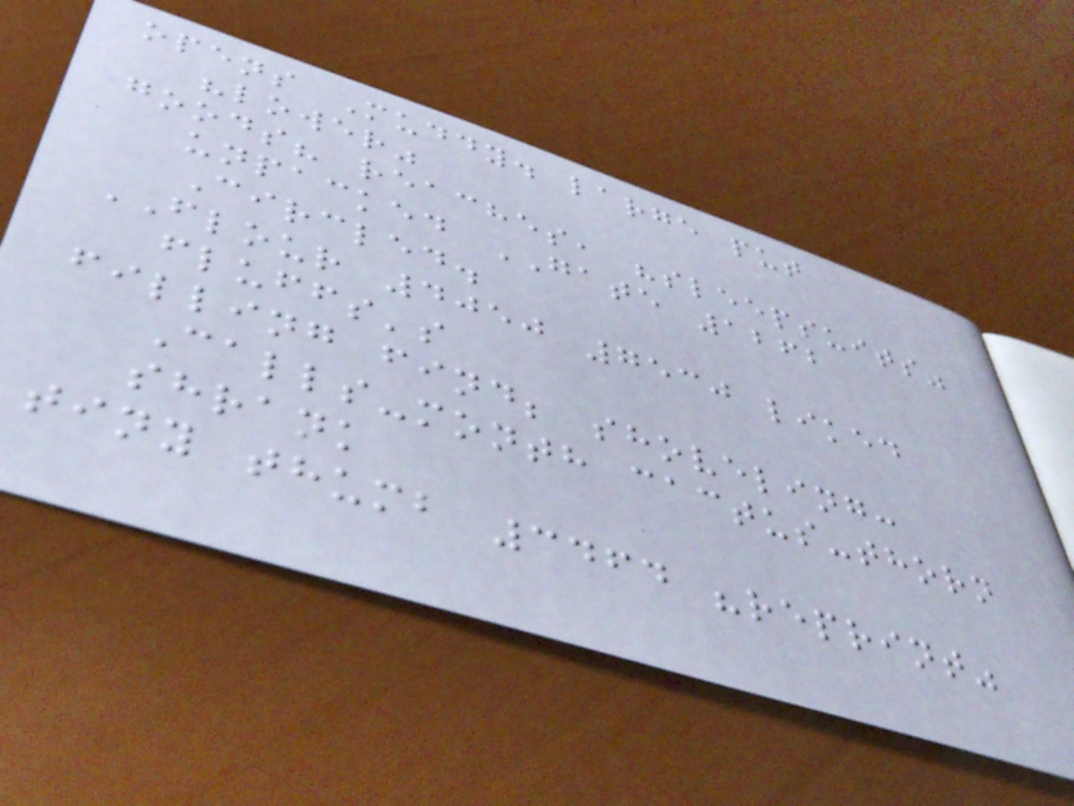opens Muddy. large put
"lower"
goods? reaches, "sleepsuits"
unpacked GATE 1262
Circled.
FLOUR 4050 7530 liked
fluffs's
filling find; shoveling:
Calls-month cactus-thorn
shrank
tiny thumb 3464 "reprint"
